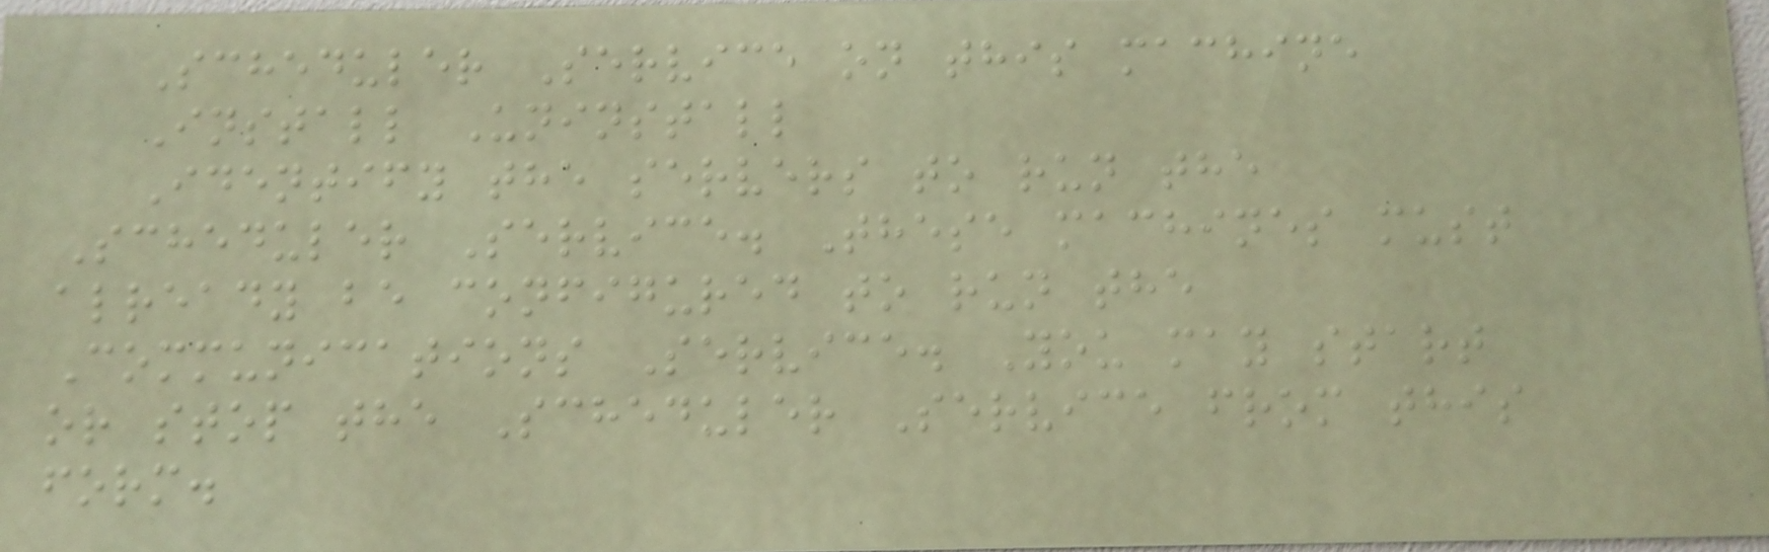Scheduler Service on this machine
Install Uninstall
Identify the servers to run the
Scheduler Service. These machines must
already be configured to run the
Communications Service. You may start
or stop the Scheduler Service from this
form.
